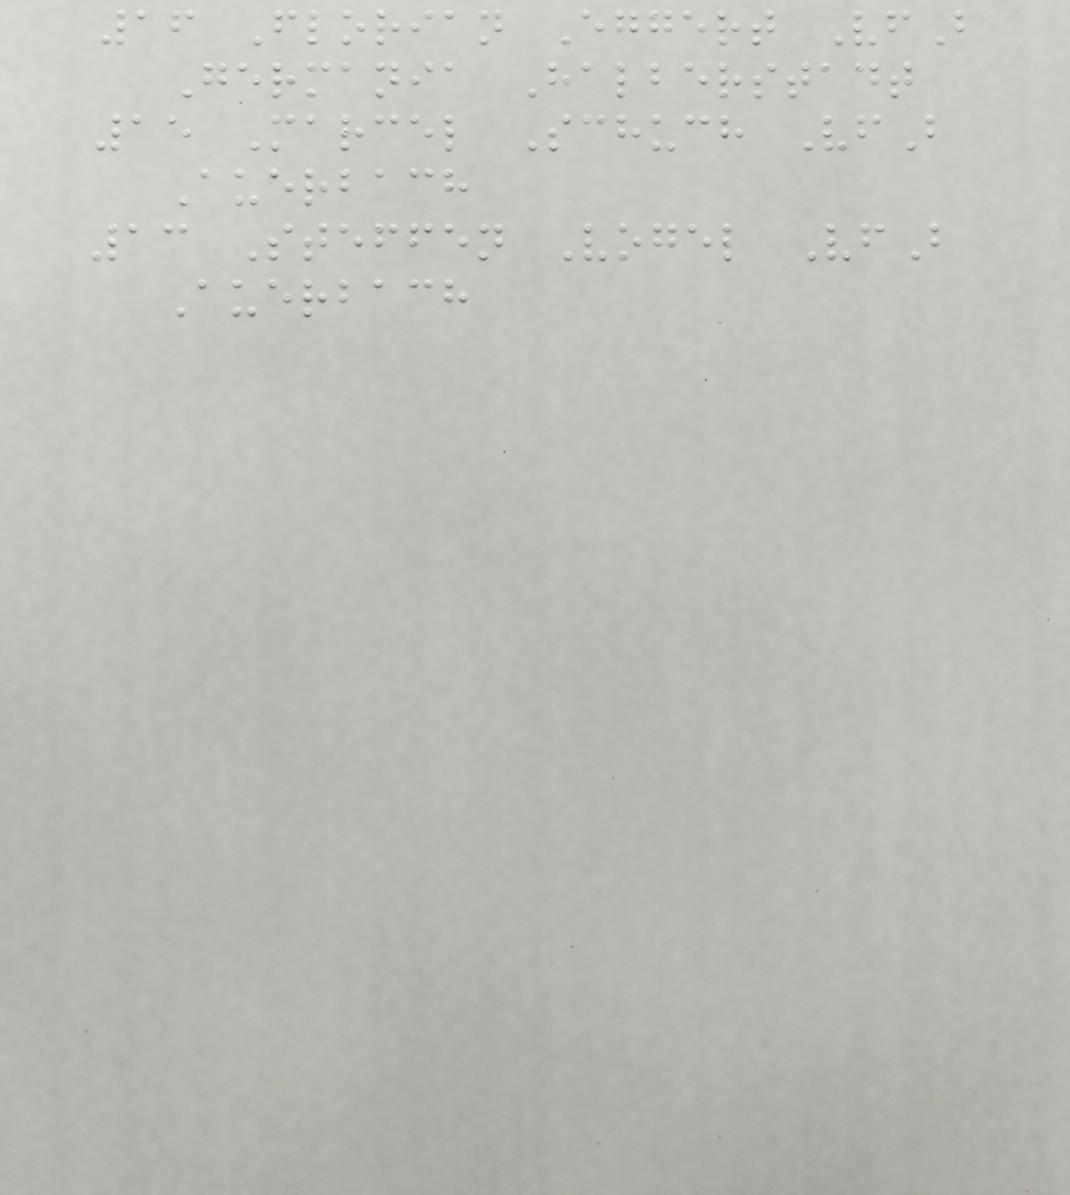16 Florian Eggert VfB
Germania Halberstadt
15 Marcel Schuch VfB
Auerbach
13 Steffen Vogel VfB
Auerbach
